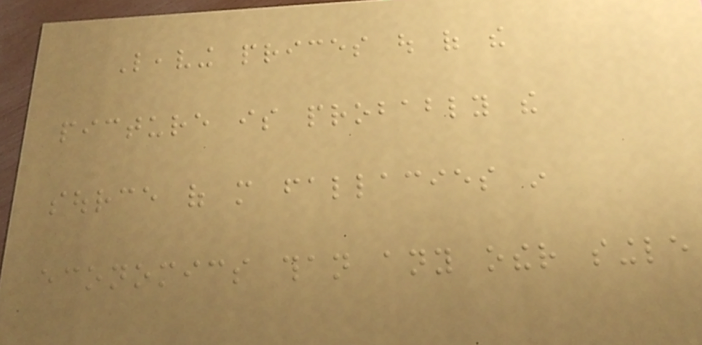Leaving prices out of the
picture is probably the
source of more fallacies in
economics than any other single
